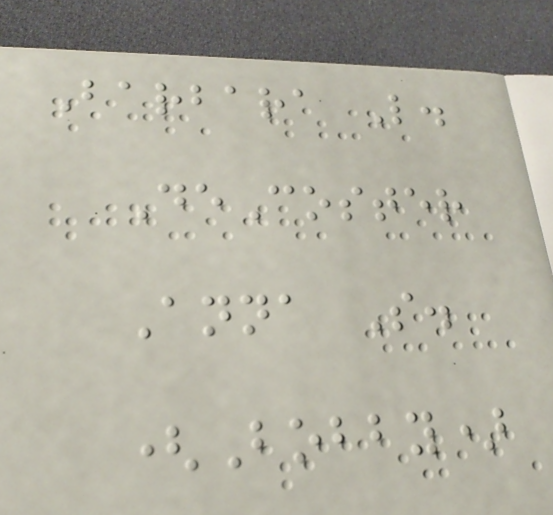Barbara L.
DeCoster
Anna S.
(Bobby)
